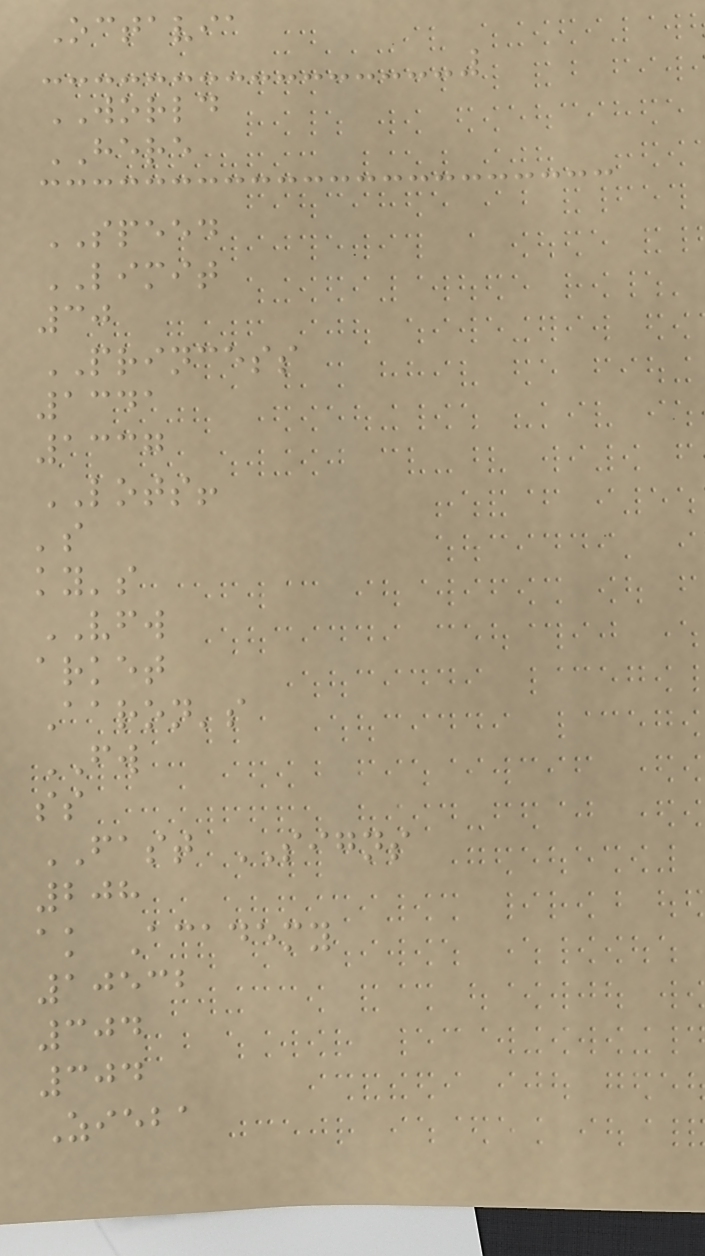Octavia
WORLD
HERE
SPEED
LIMIT
30
PRINCESS
1341
1337
LOTS!
's
ky's
VFW
arket
Aaron's
FW
ss
FAST SIGNS
208
ak Academy
10532
304
304
Zieba
